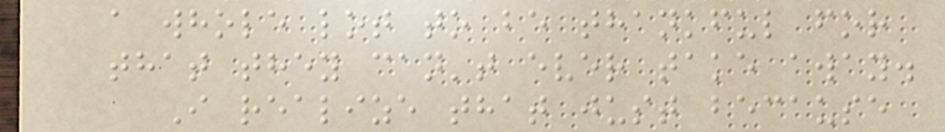a whole lot to be thankful for
that they can't ever take away.
I realize that just because
